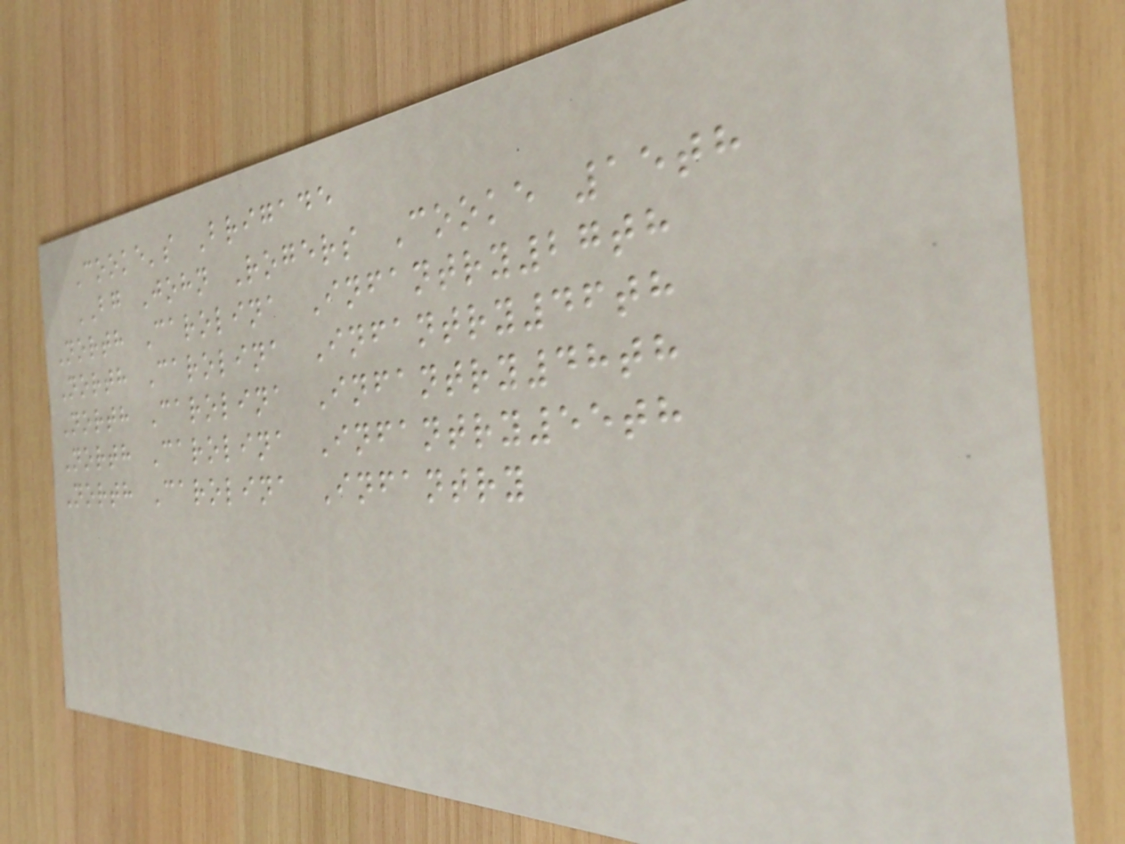Cooke's Brigade
BG John Rogers Cooke 15th
North Carolina Infantry27th
North Carolina Infantry46th
North Carolina Infantry48th
North Carolina Infantry55th
North Carolina Infantry
